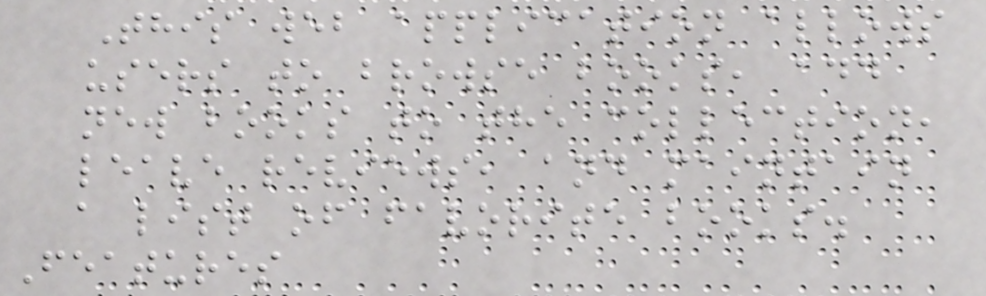This web application allows
users to browse books, add
new books to the collection,
leave reviews, and maintain
a list of favorite books.
Features
